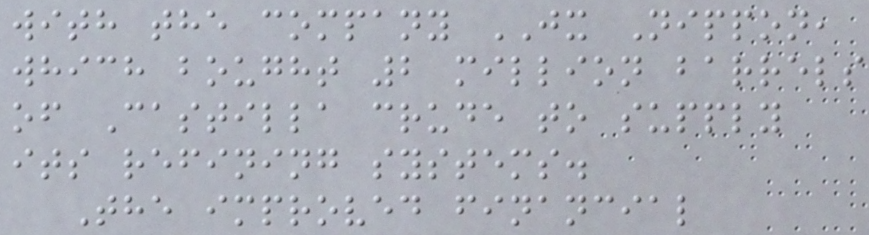with the company JX Nippon,
which bought 2 million barrels
of Castilla crude to supply
its refining systems.
The improved financial
